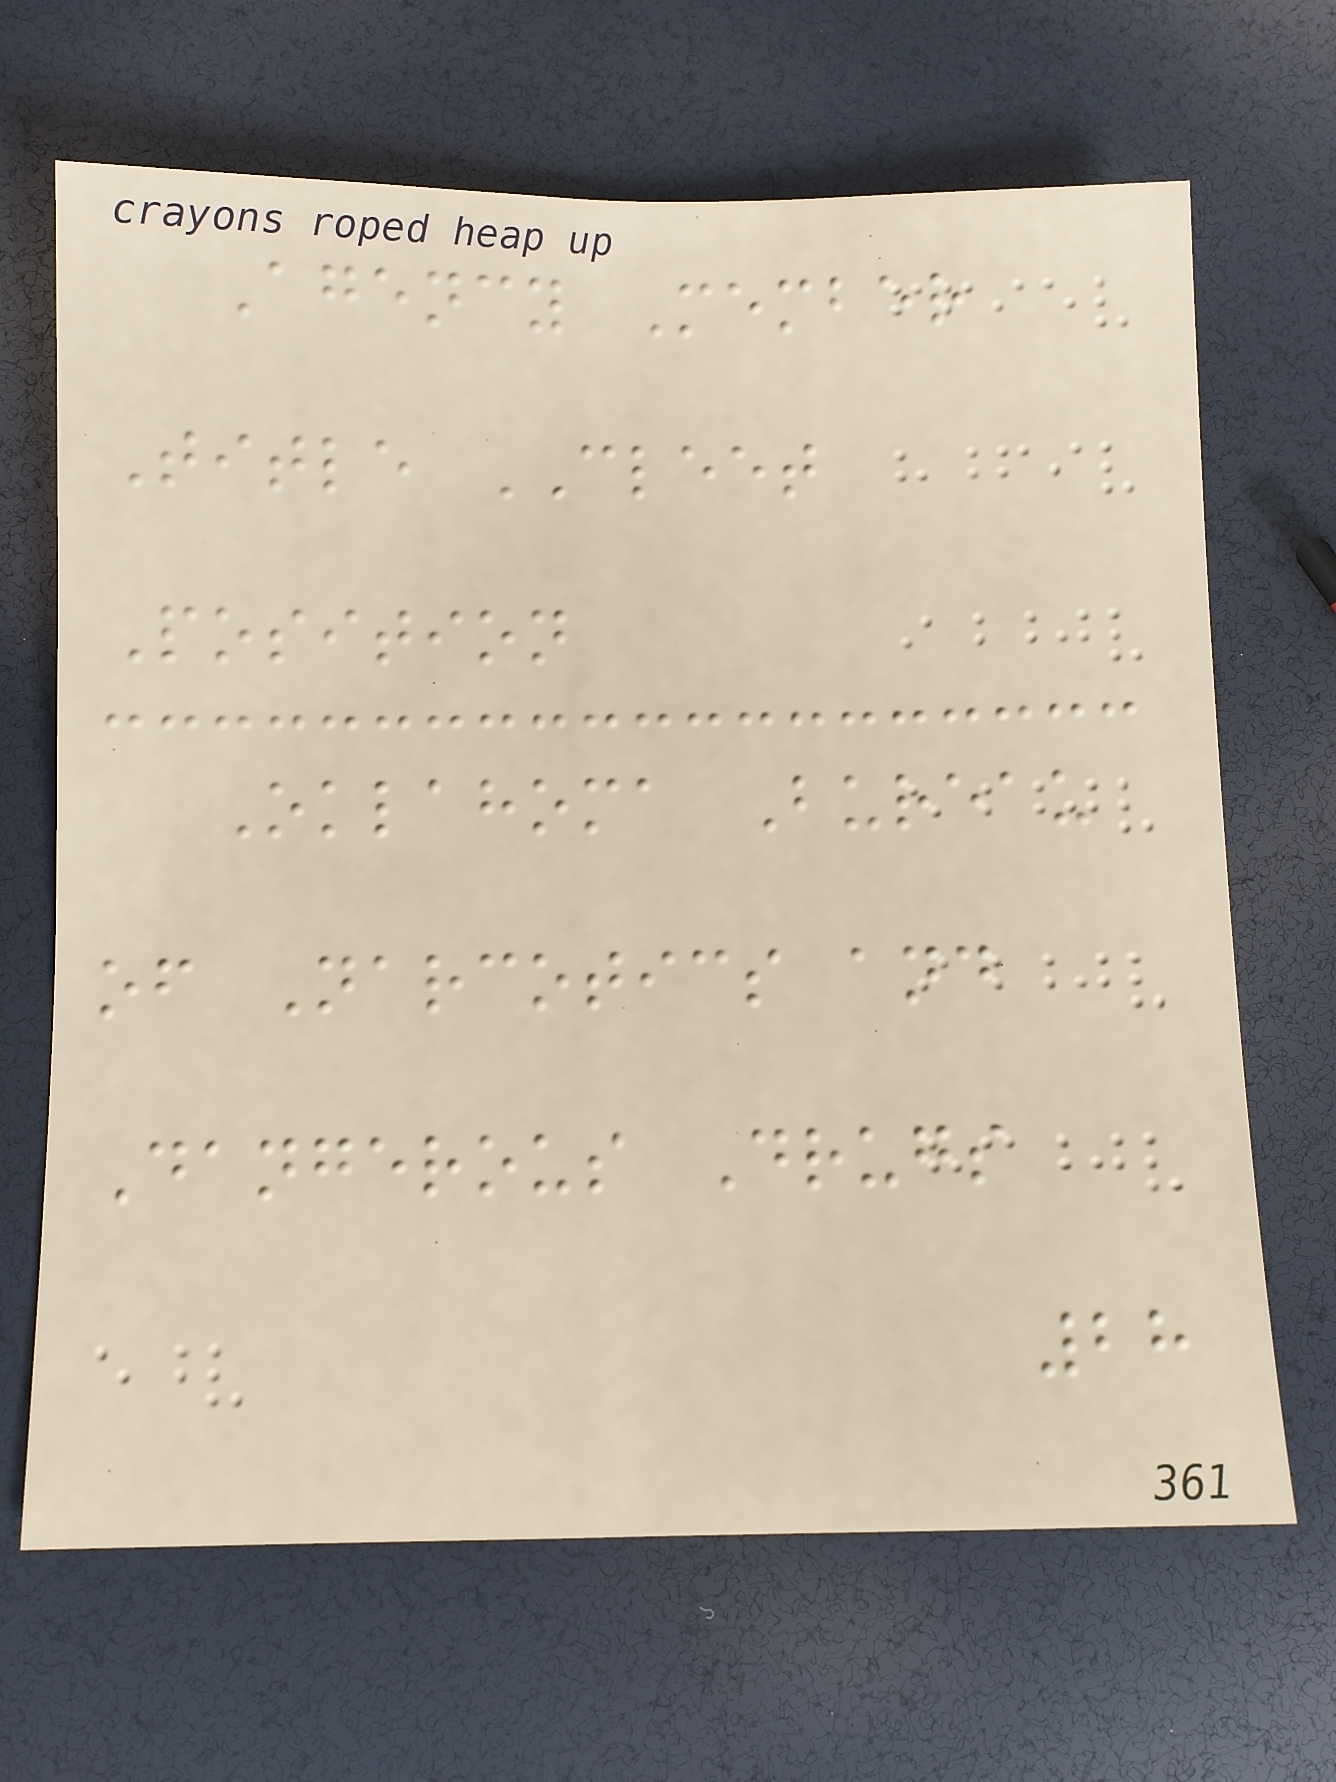Agency Member
Title CLEET
Position
Oklahoma Bureau
of Narcotics and
Dangerous Drugs
28
